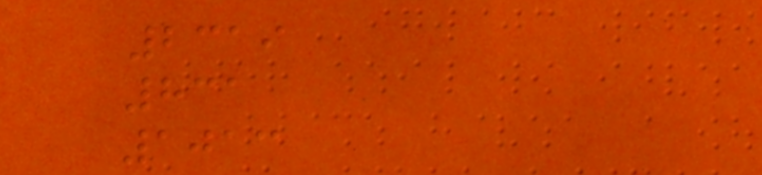2319
831
1013
